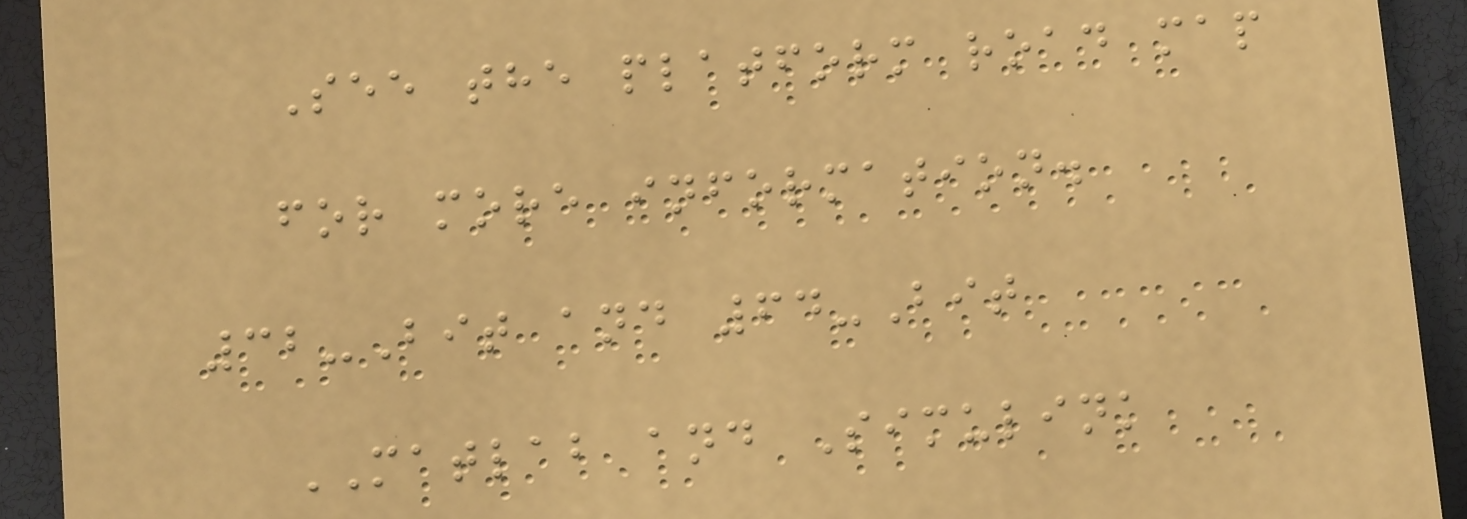See the platform road map
for more information.
32-Bit and 64-Bit
MATLAB and Simulink
